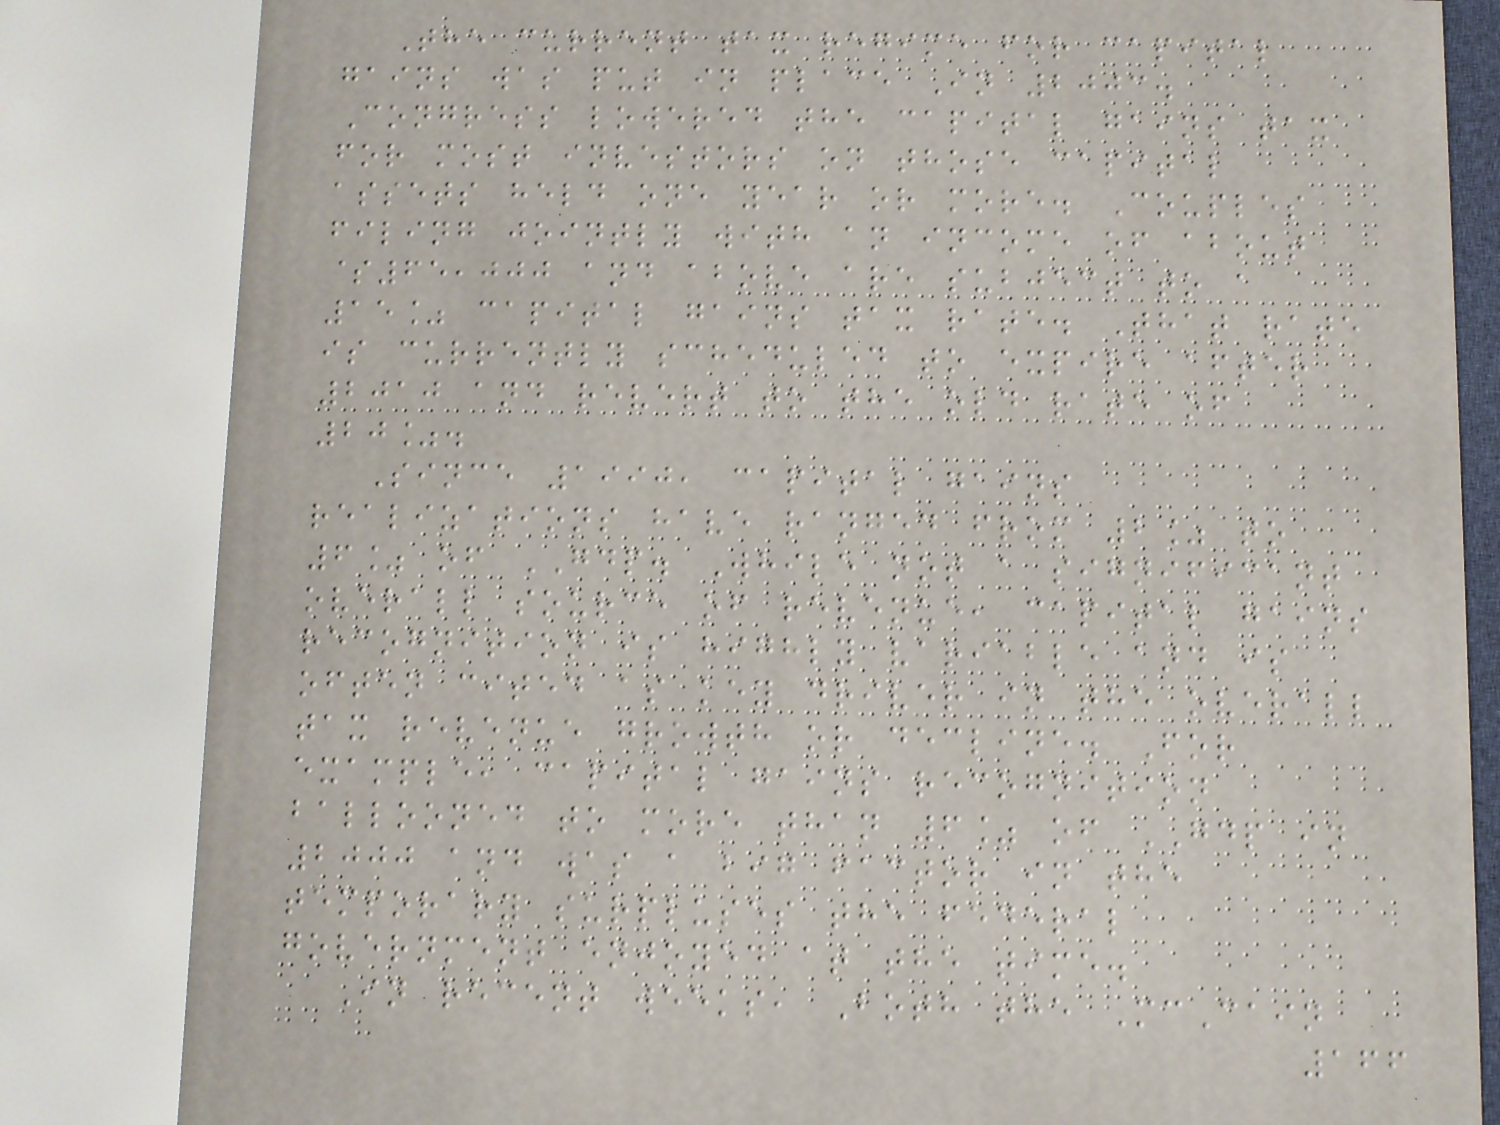The current tax regime for capital
gains was put in place In 2003.
Congress lowered the capital gains tax
for most investors on those capital
assets held one year or more. Couples
filing jointly with an income of about
$65,000 and above are subject to a
15% capital gains tax rate. That rate
is currently scheduled to expire after
2010 and revert to the old rate of
20%.
Since 1990, capital gains
realizations have ranged from 2% to
6% of GDP. While not a significant
overall source of revenue, capital gains
recognition is highly variable and is
often cited as key driver in the overall
tax revenue growth or decline. For
example, capital gains recognition
ballooned to more than 6% of GDP in
2000 and was a big factor in the
temporary surpluses the federal
government enjoyed at the time.
In recent weeks, Both the McCain
166
